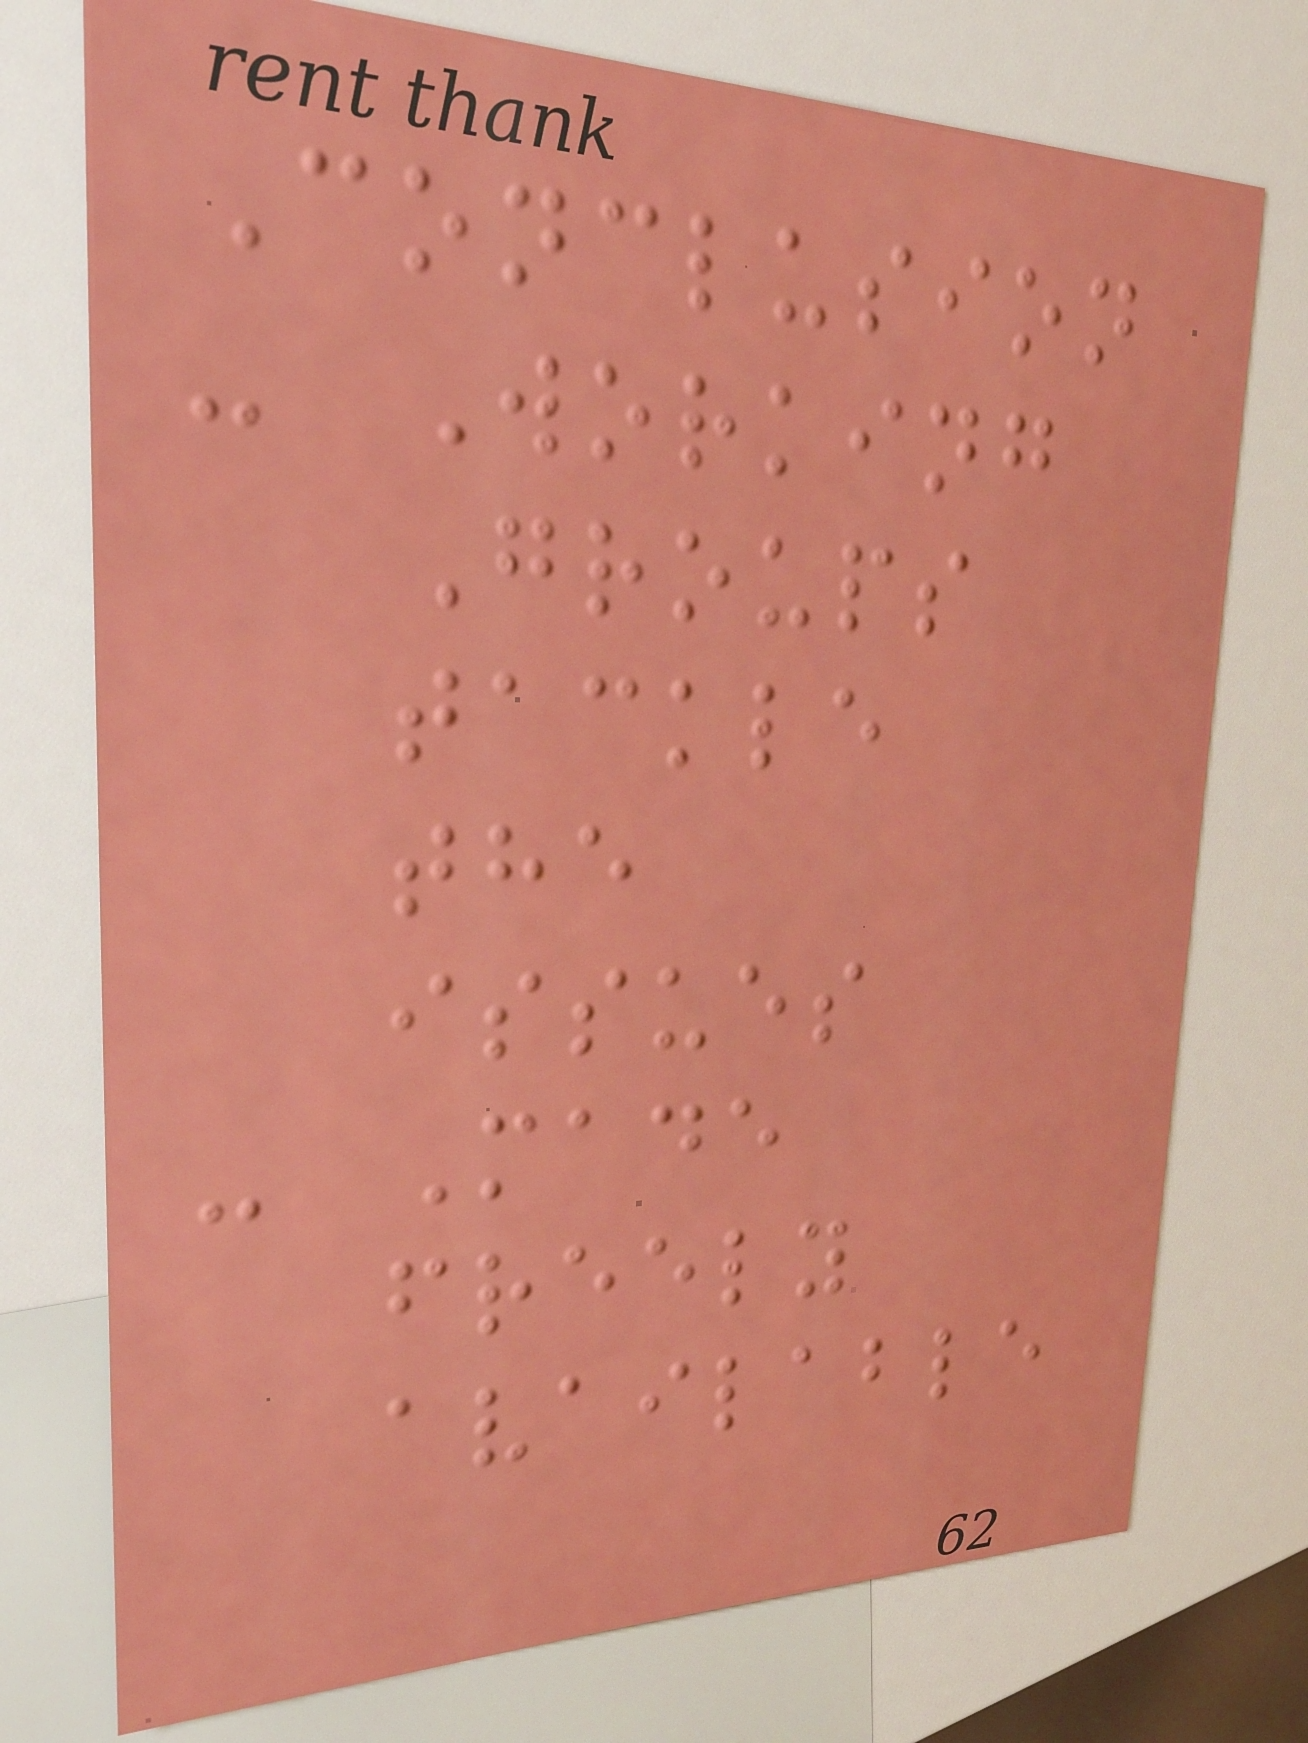Conclusion
- Working
Groups
tackle
the
issues
- Made
freely
available
